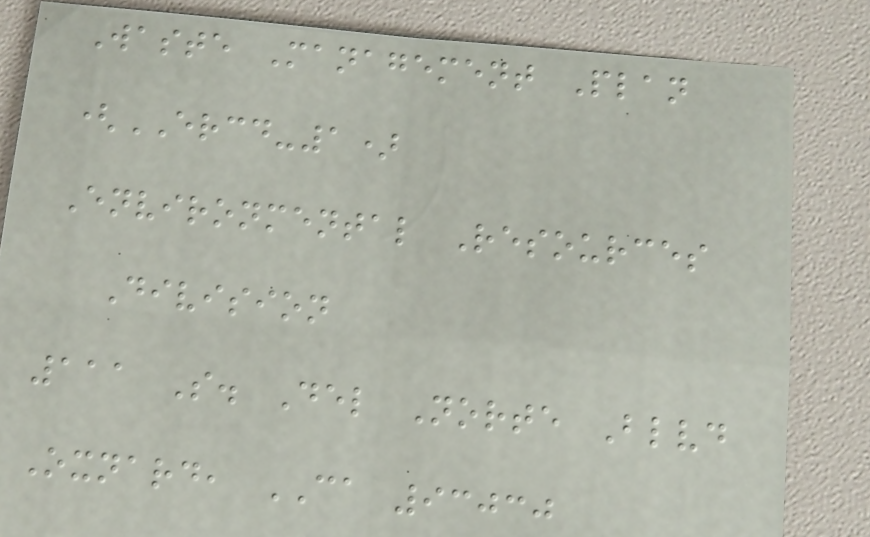Waste Management Plan
(ERCD-1)
Environmental Resources
Division
111 S. Del Norte Blvd
Oxnard, CA 93030
